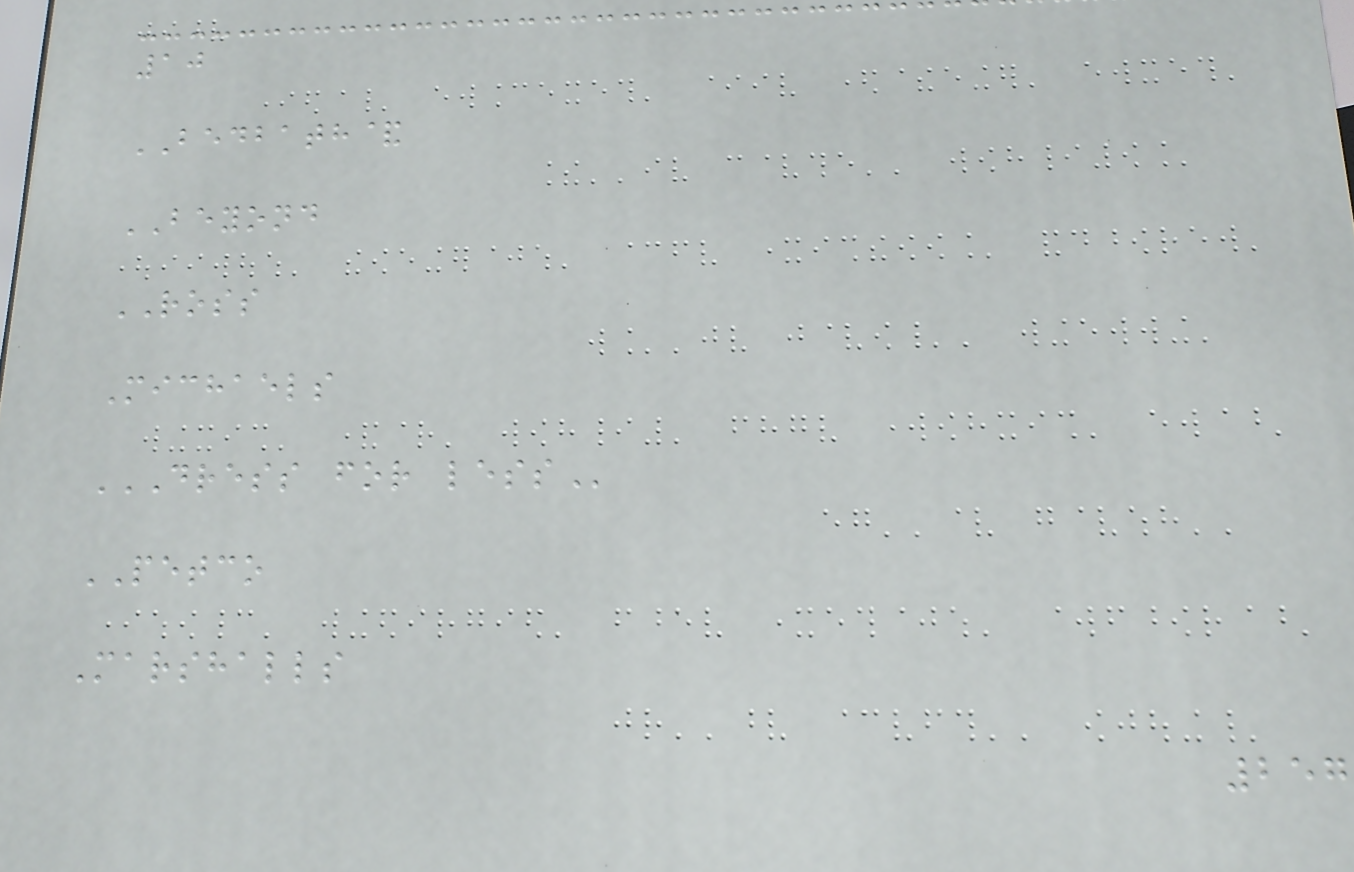10
BEDBATH&
BEYOND
ROSS
Michaels
DRESS FOR LESS
PETCO
Marshalls
257
